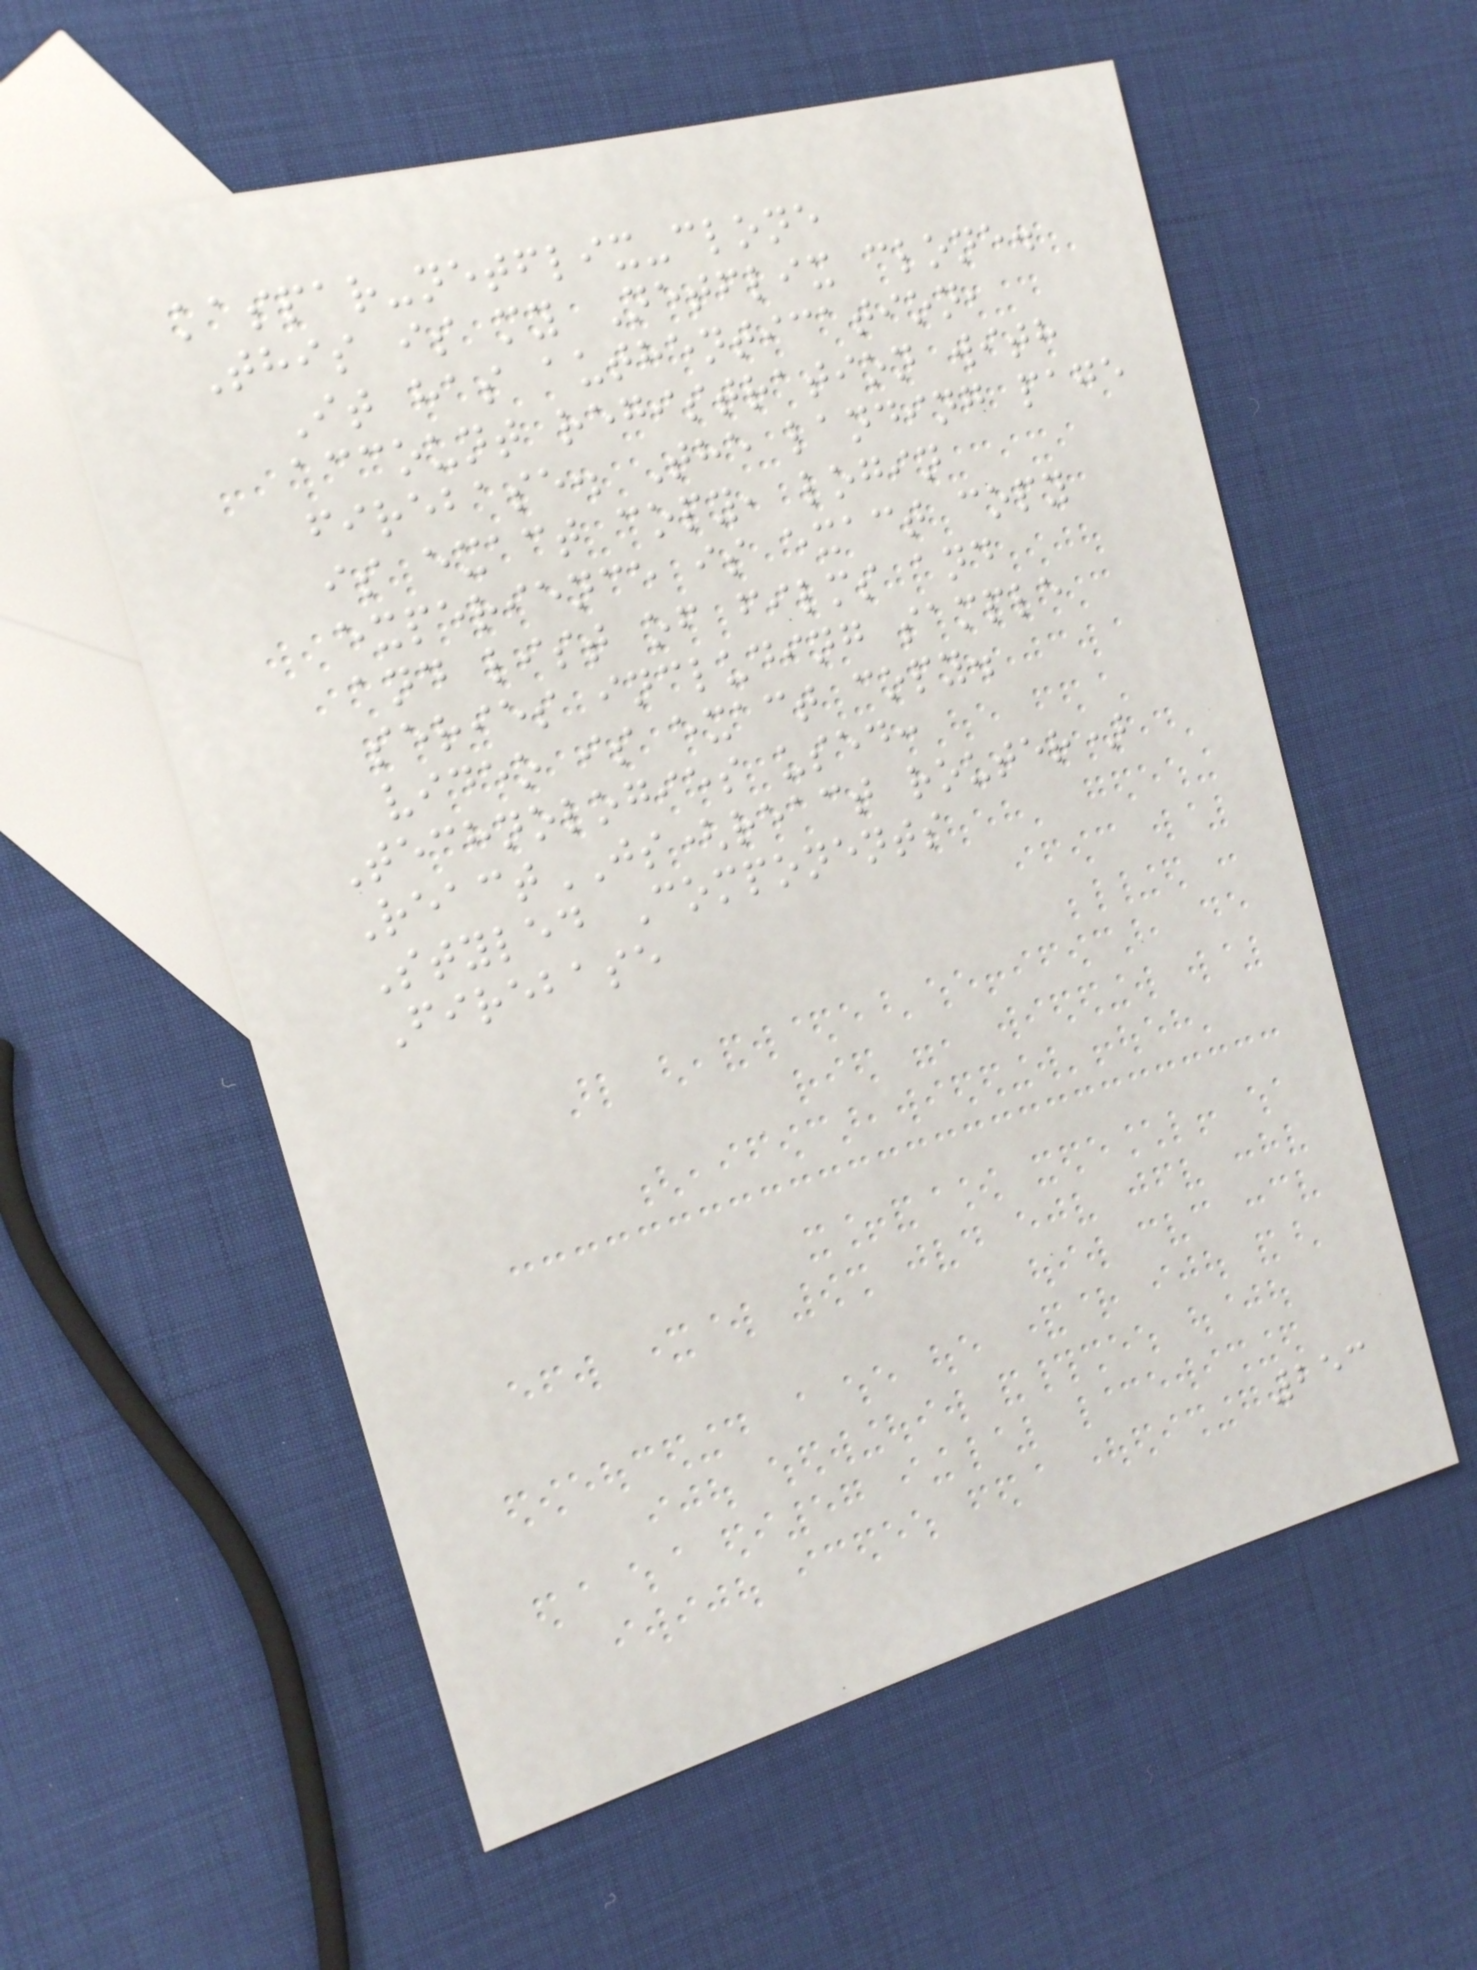kaspar-netflix-clone
This is my Netflix clone.
It has authentication,
account registration with
firebase. The landing page
is exact copy, login
experience is exact copy
and list of films and
series including sample
video is exact copy.
Technologies used:
ReactJS(react router)
Styled Components
Firebase
253
